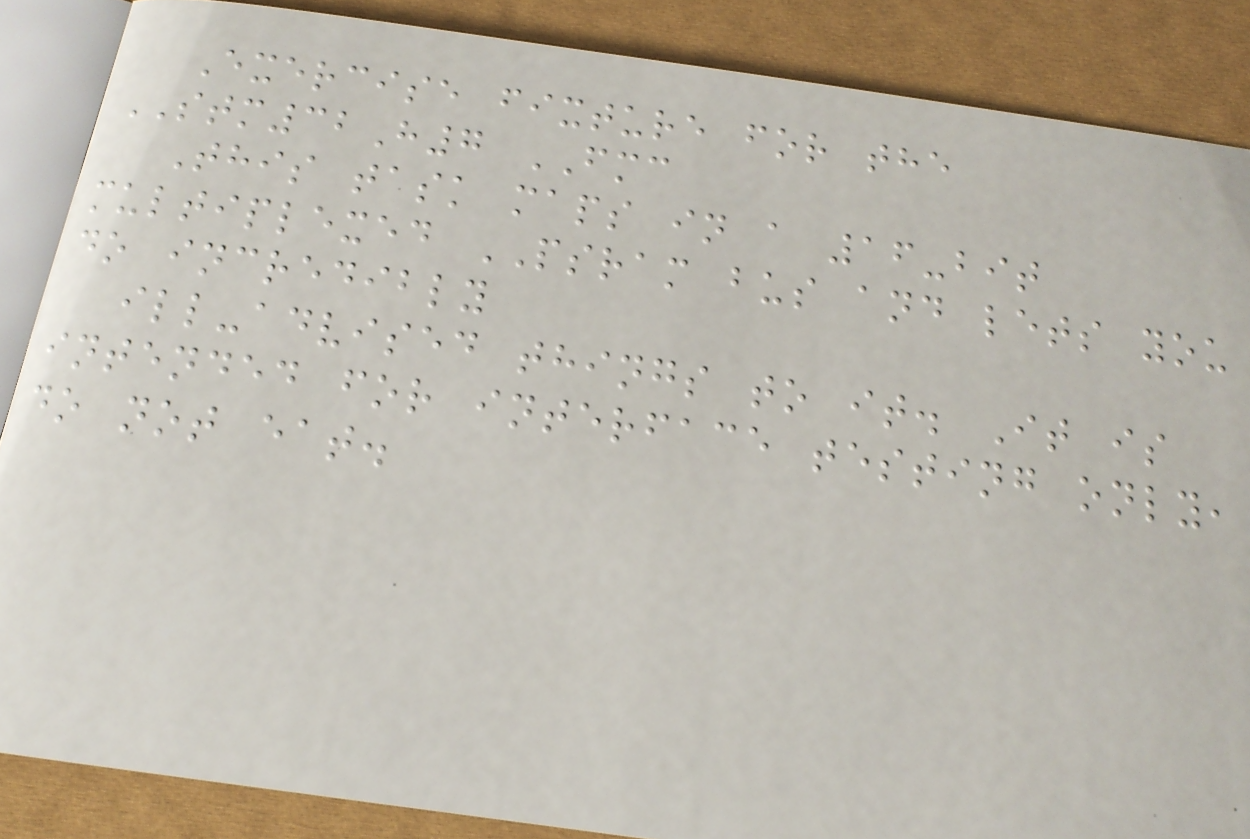Exercise fixture for the
STM32H7 FMC
This task maps in a 16-bit
multiplexed PSRAM bus and lets you
do incredibly
ill-advised things to it. It is
intended for interface testing only,
do not eat.
